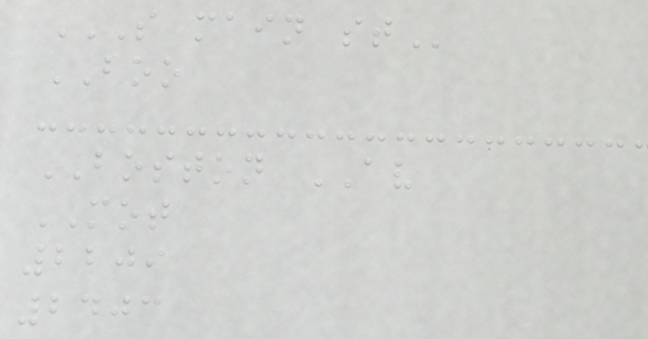S MAIN ST
BOO
BOSTON AV
MOT
2209
2403
